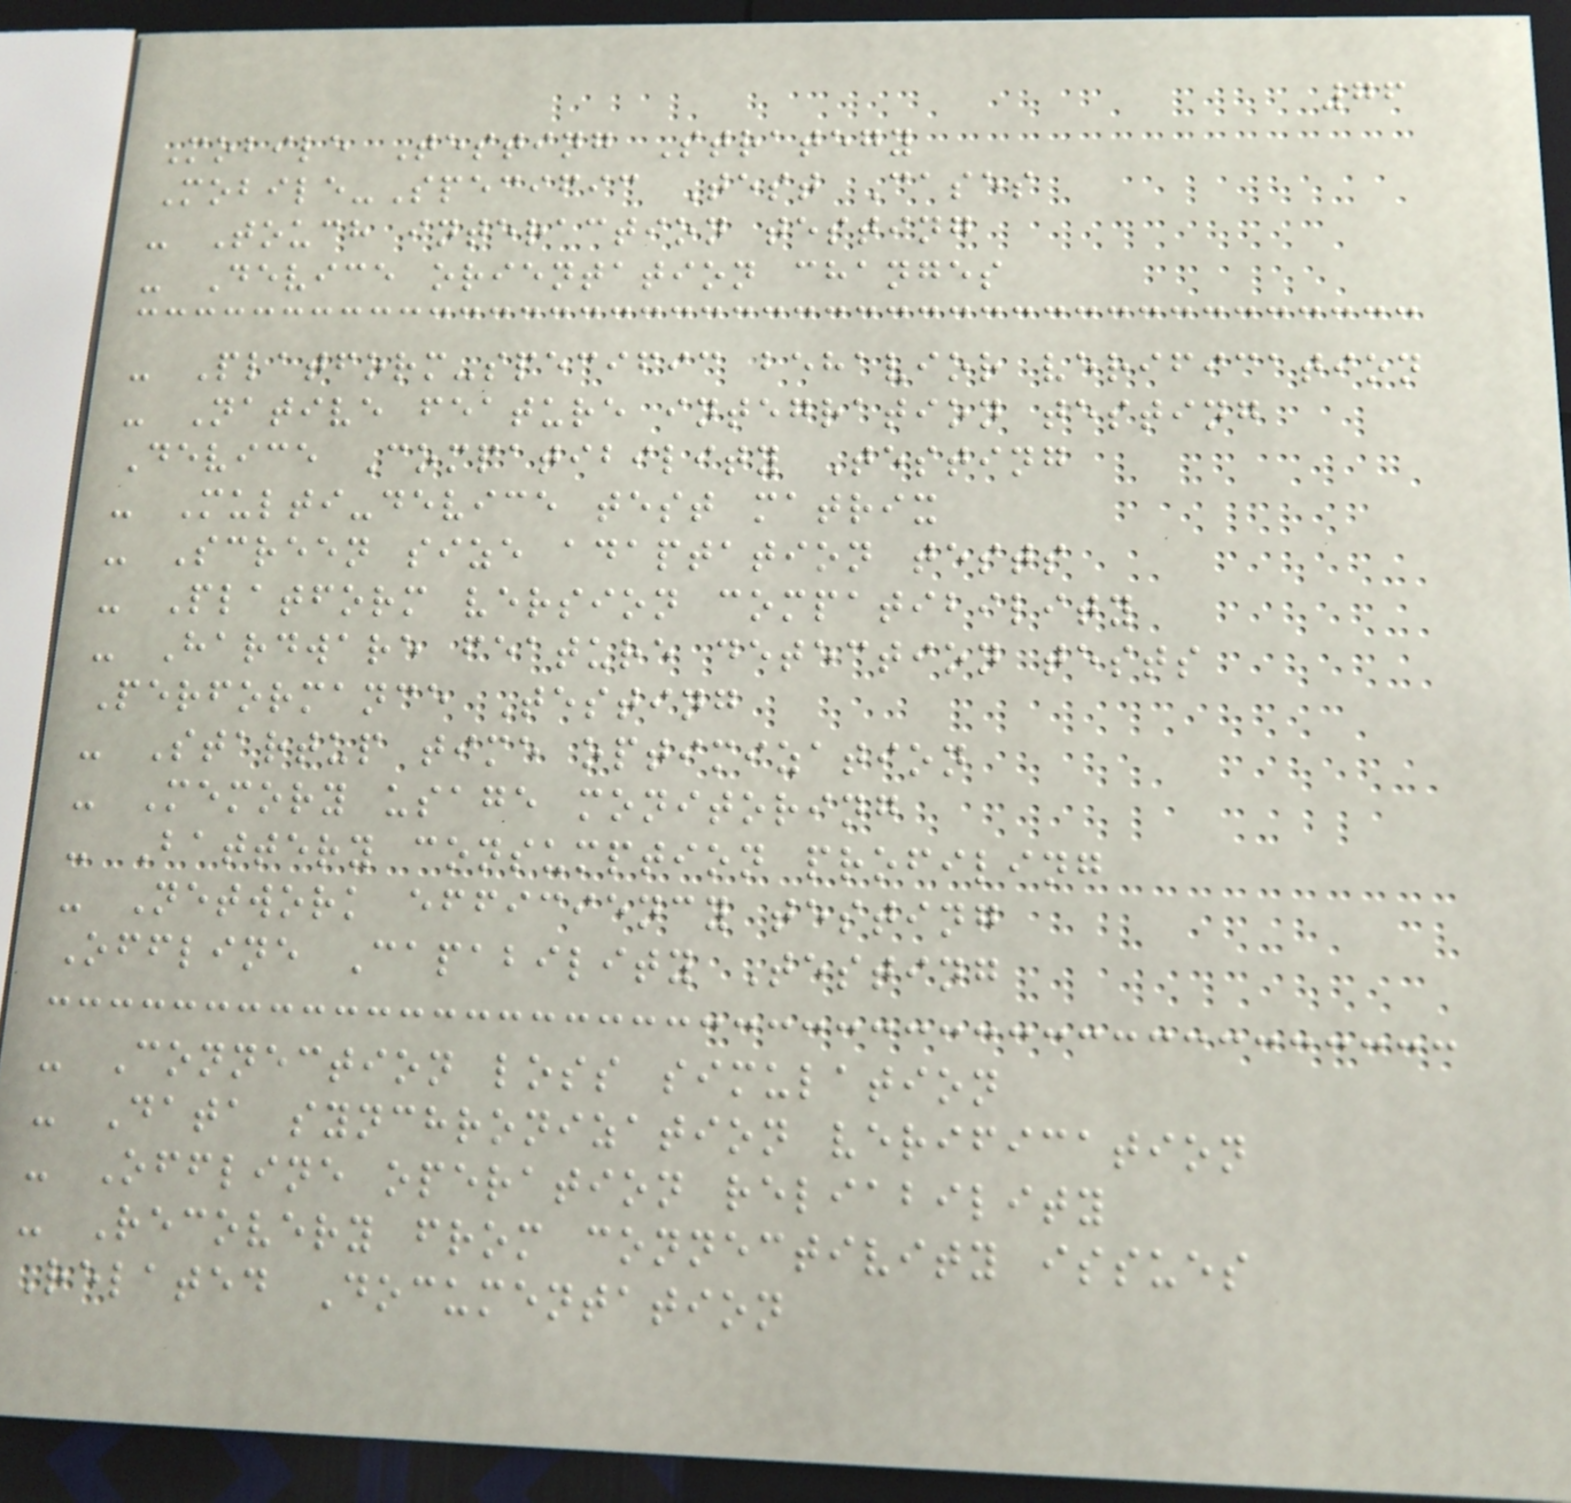76
Mobile Testing Strategy
Mobile-Specific Test Cases
- Touch interaction testing
- Device orientation changes
- Platform-specific behavior verification
- Native feature integration testing
Device Compatibility Testing
- Multi-device test matrix
- Screen size adaptation tests
- Platform version compatibility
- Hardware feature detection tests
Performance Testing
- Startup time optimization
- Memory usage monitoring
- Battery consumption profiling
- Network efficiency testing
Offline Capability Testing
- Connection loss simulation
- Data synchronization verification
- Offline operation reliability
- Recovery from connectivity issues
Related Documentation
